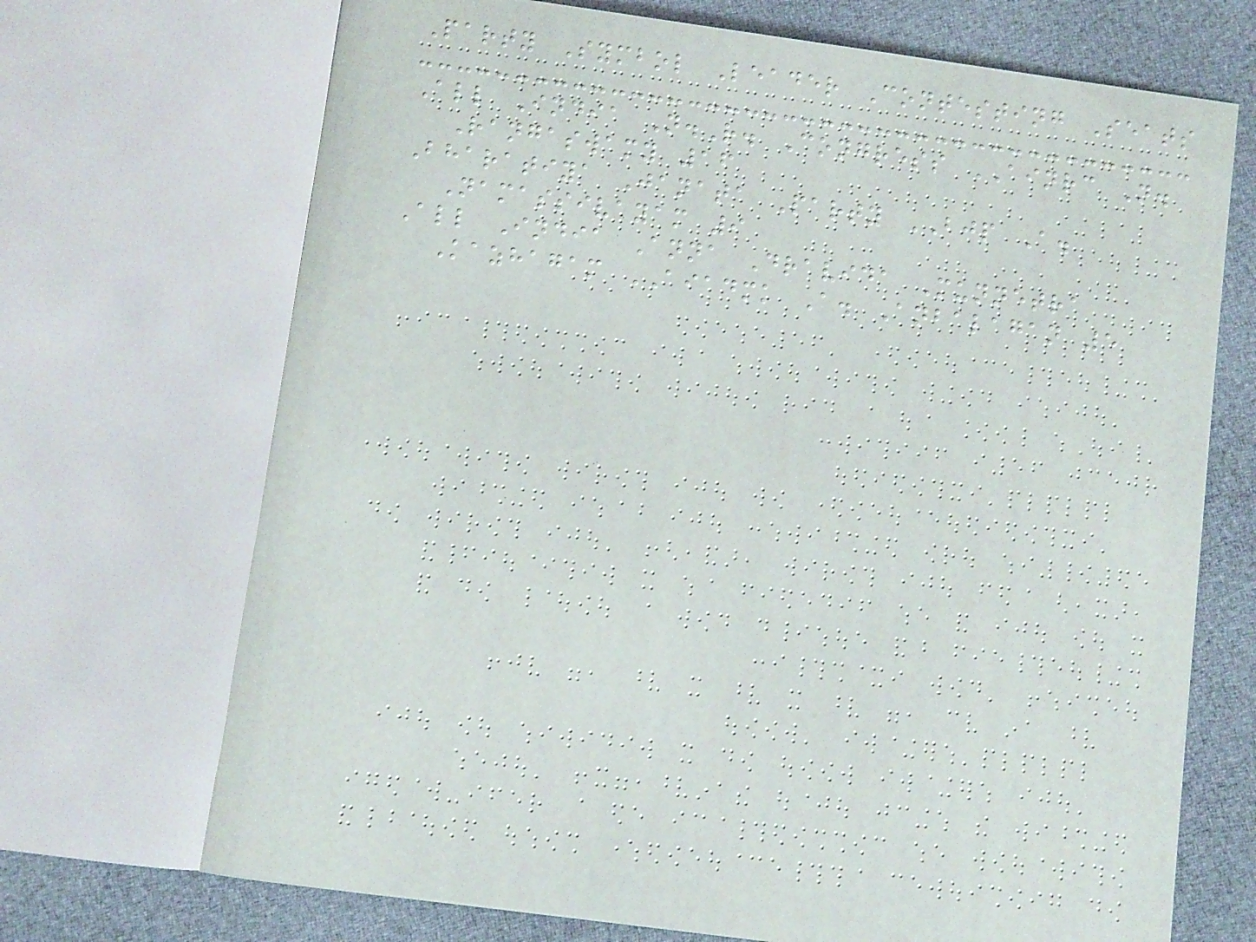Party Symbol Leader Contesting Seats
All India N.R. Congress AINRC N.
Rangaswamy 16
Bharatiya Janata Party BJP A.
Namassivayam 9
All India Anna Dravida Munnetra
Kazhagam AIADMK A. Anbalagan 5
